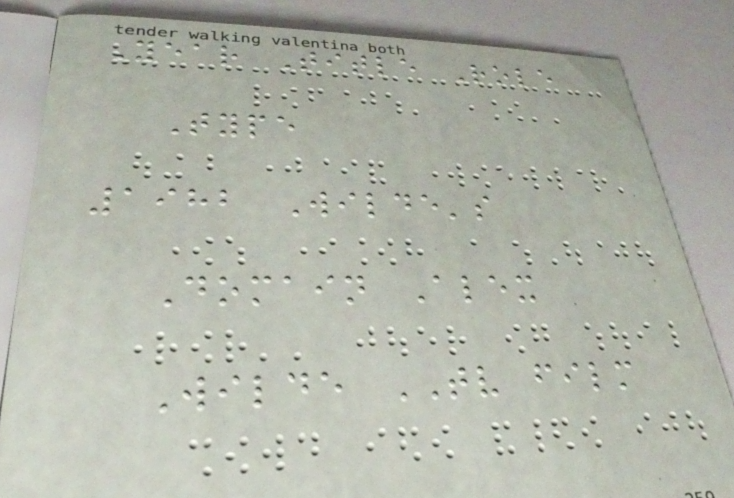Year Title Role
Type
1982 Wilde's
Domain Alex
Wilde TV film
